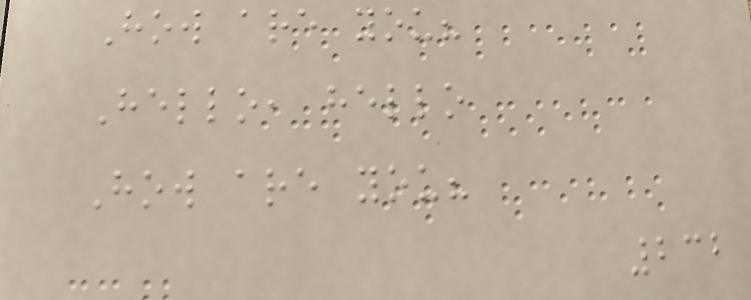How are you?
Hello, hello
How are you?
232
